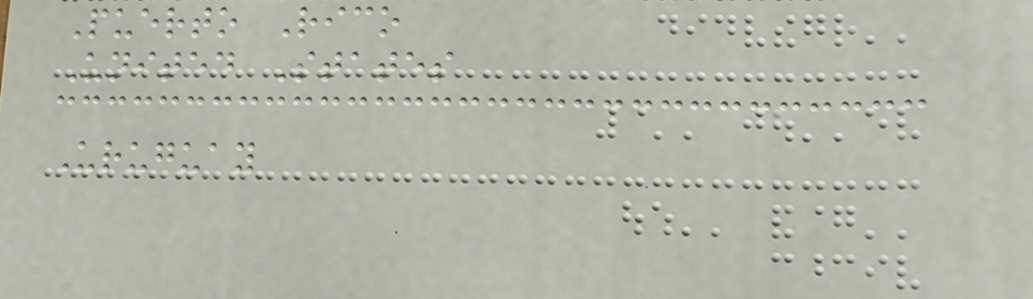Puerto Rico
United States
Uruguay
